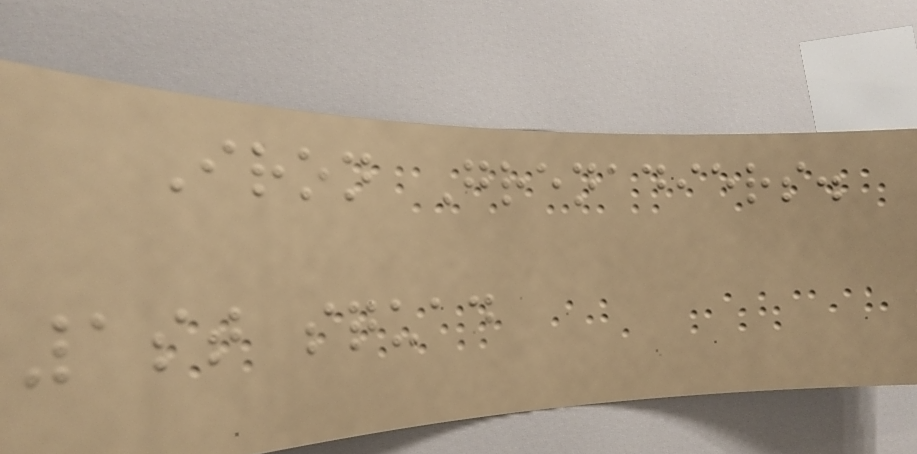Iron Grenadiers.
1st squad
